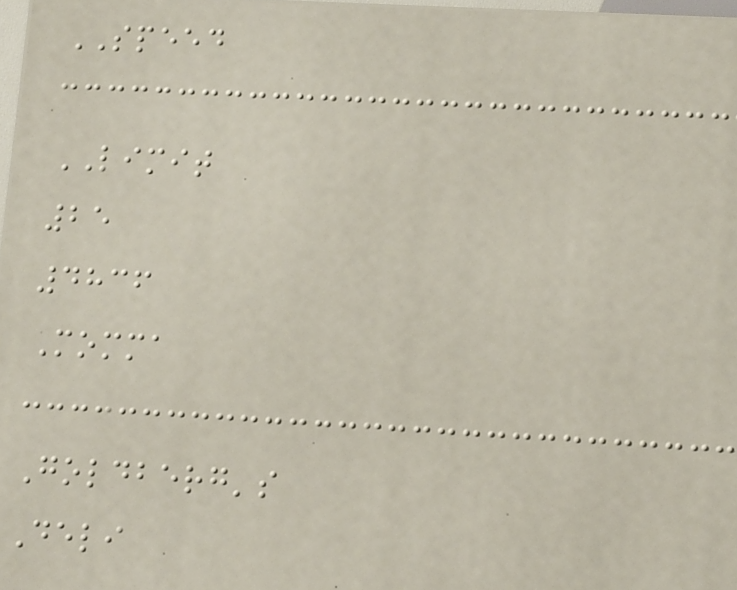SPEED
LIMIT
25
4836
Momma
Goldberg's
Deli
